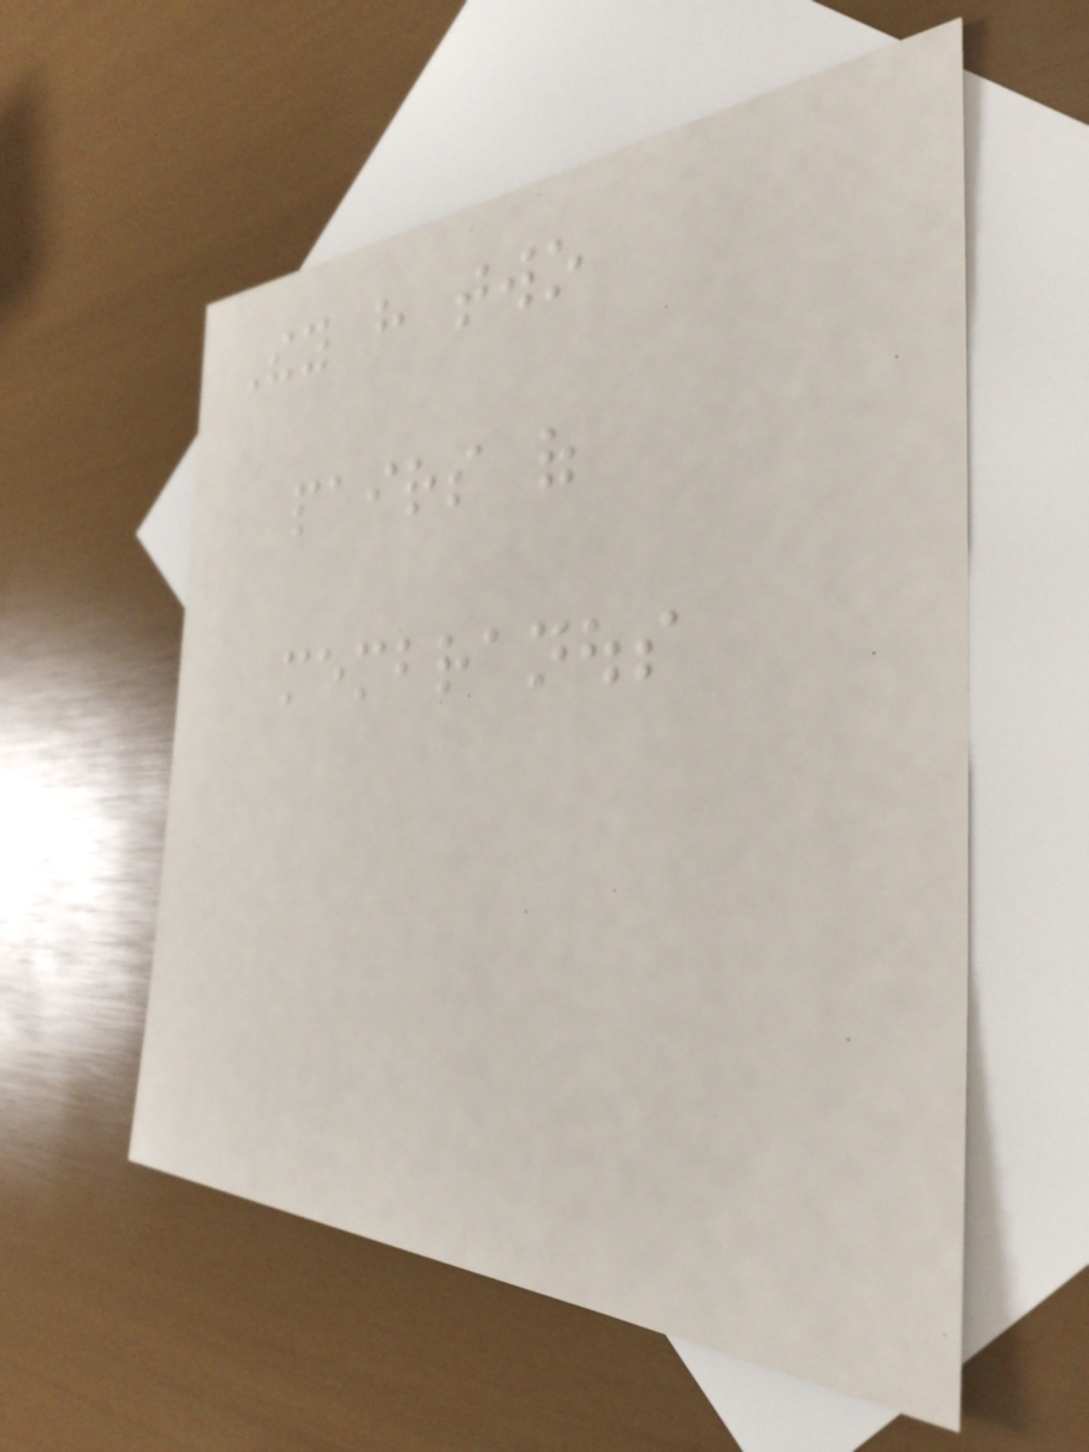They have two
pairs of
membranous
